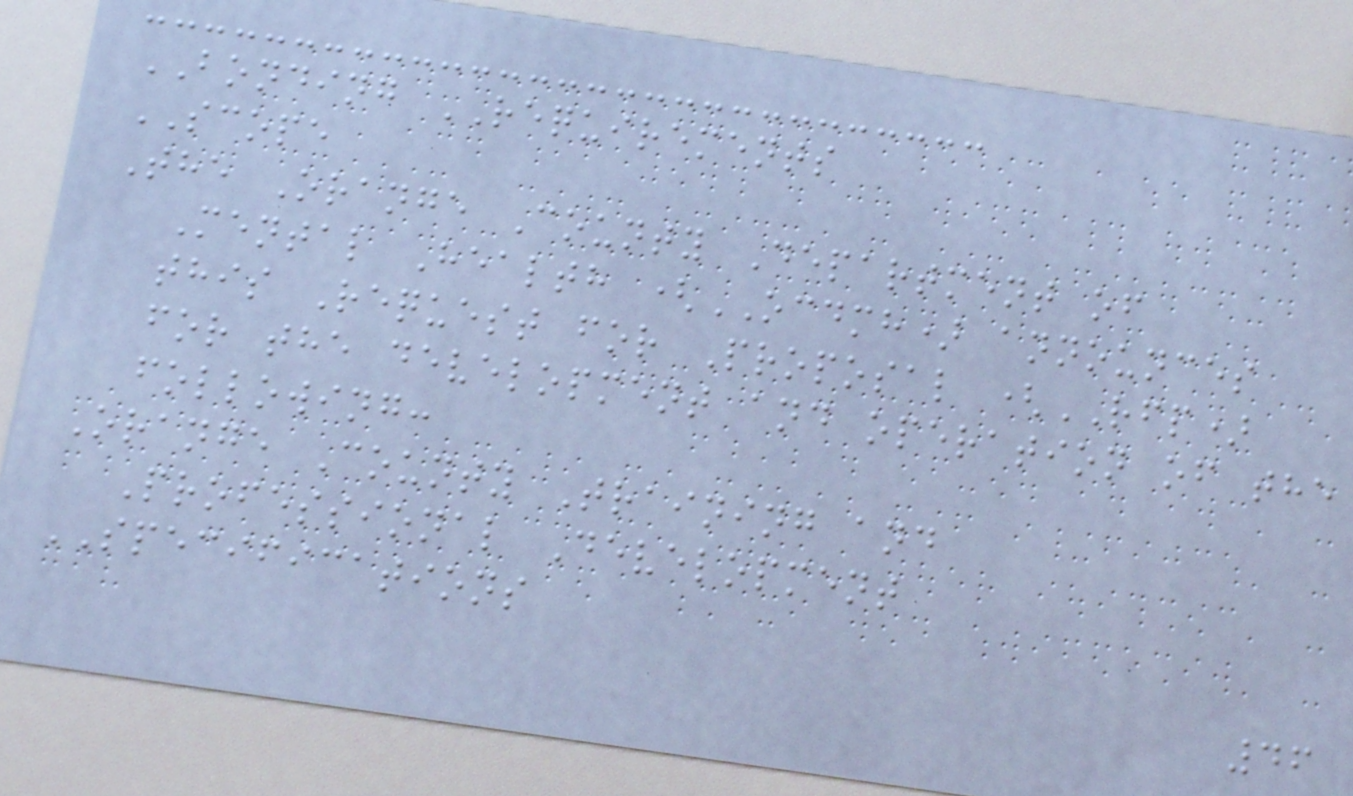BONDING REQUIREMENTS
SCOPE
The Orange County Department of
Mental Health (OCDMH) announces
this Request for Proposal (RFP)
for the development and operation of the
following:
Orange County Training and
Professional Development
SPECIFICATIONS
46
